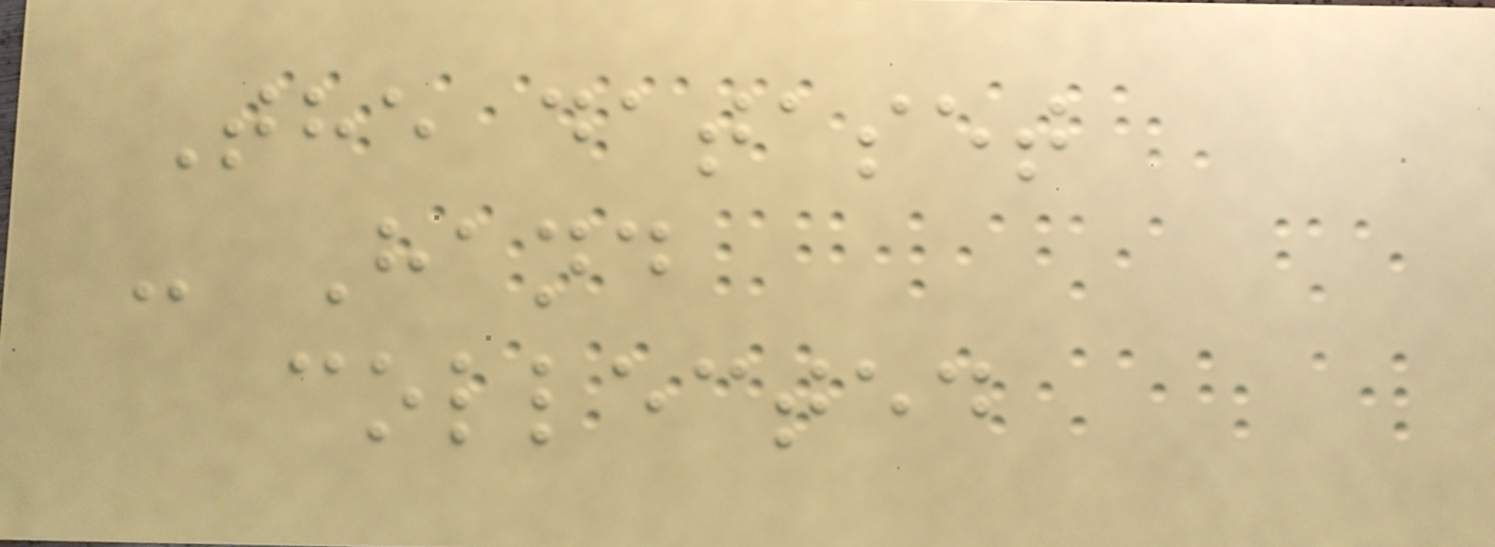The dataset
- Hand
collected
